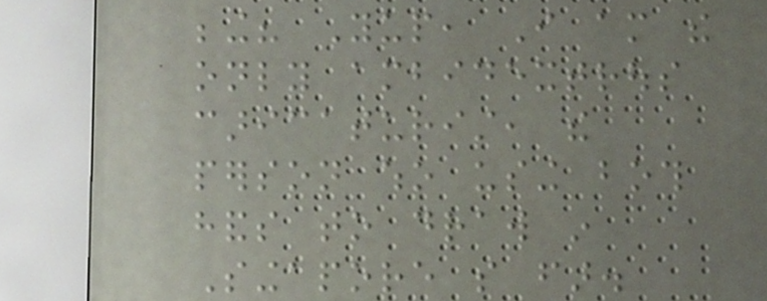being? Yup, I am the
only ambidextrous
caricaturist, the
person who using both
hands to draw in
Singapore so far.
